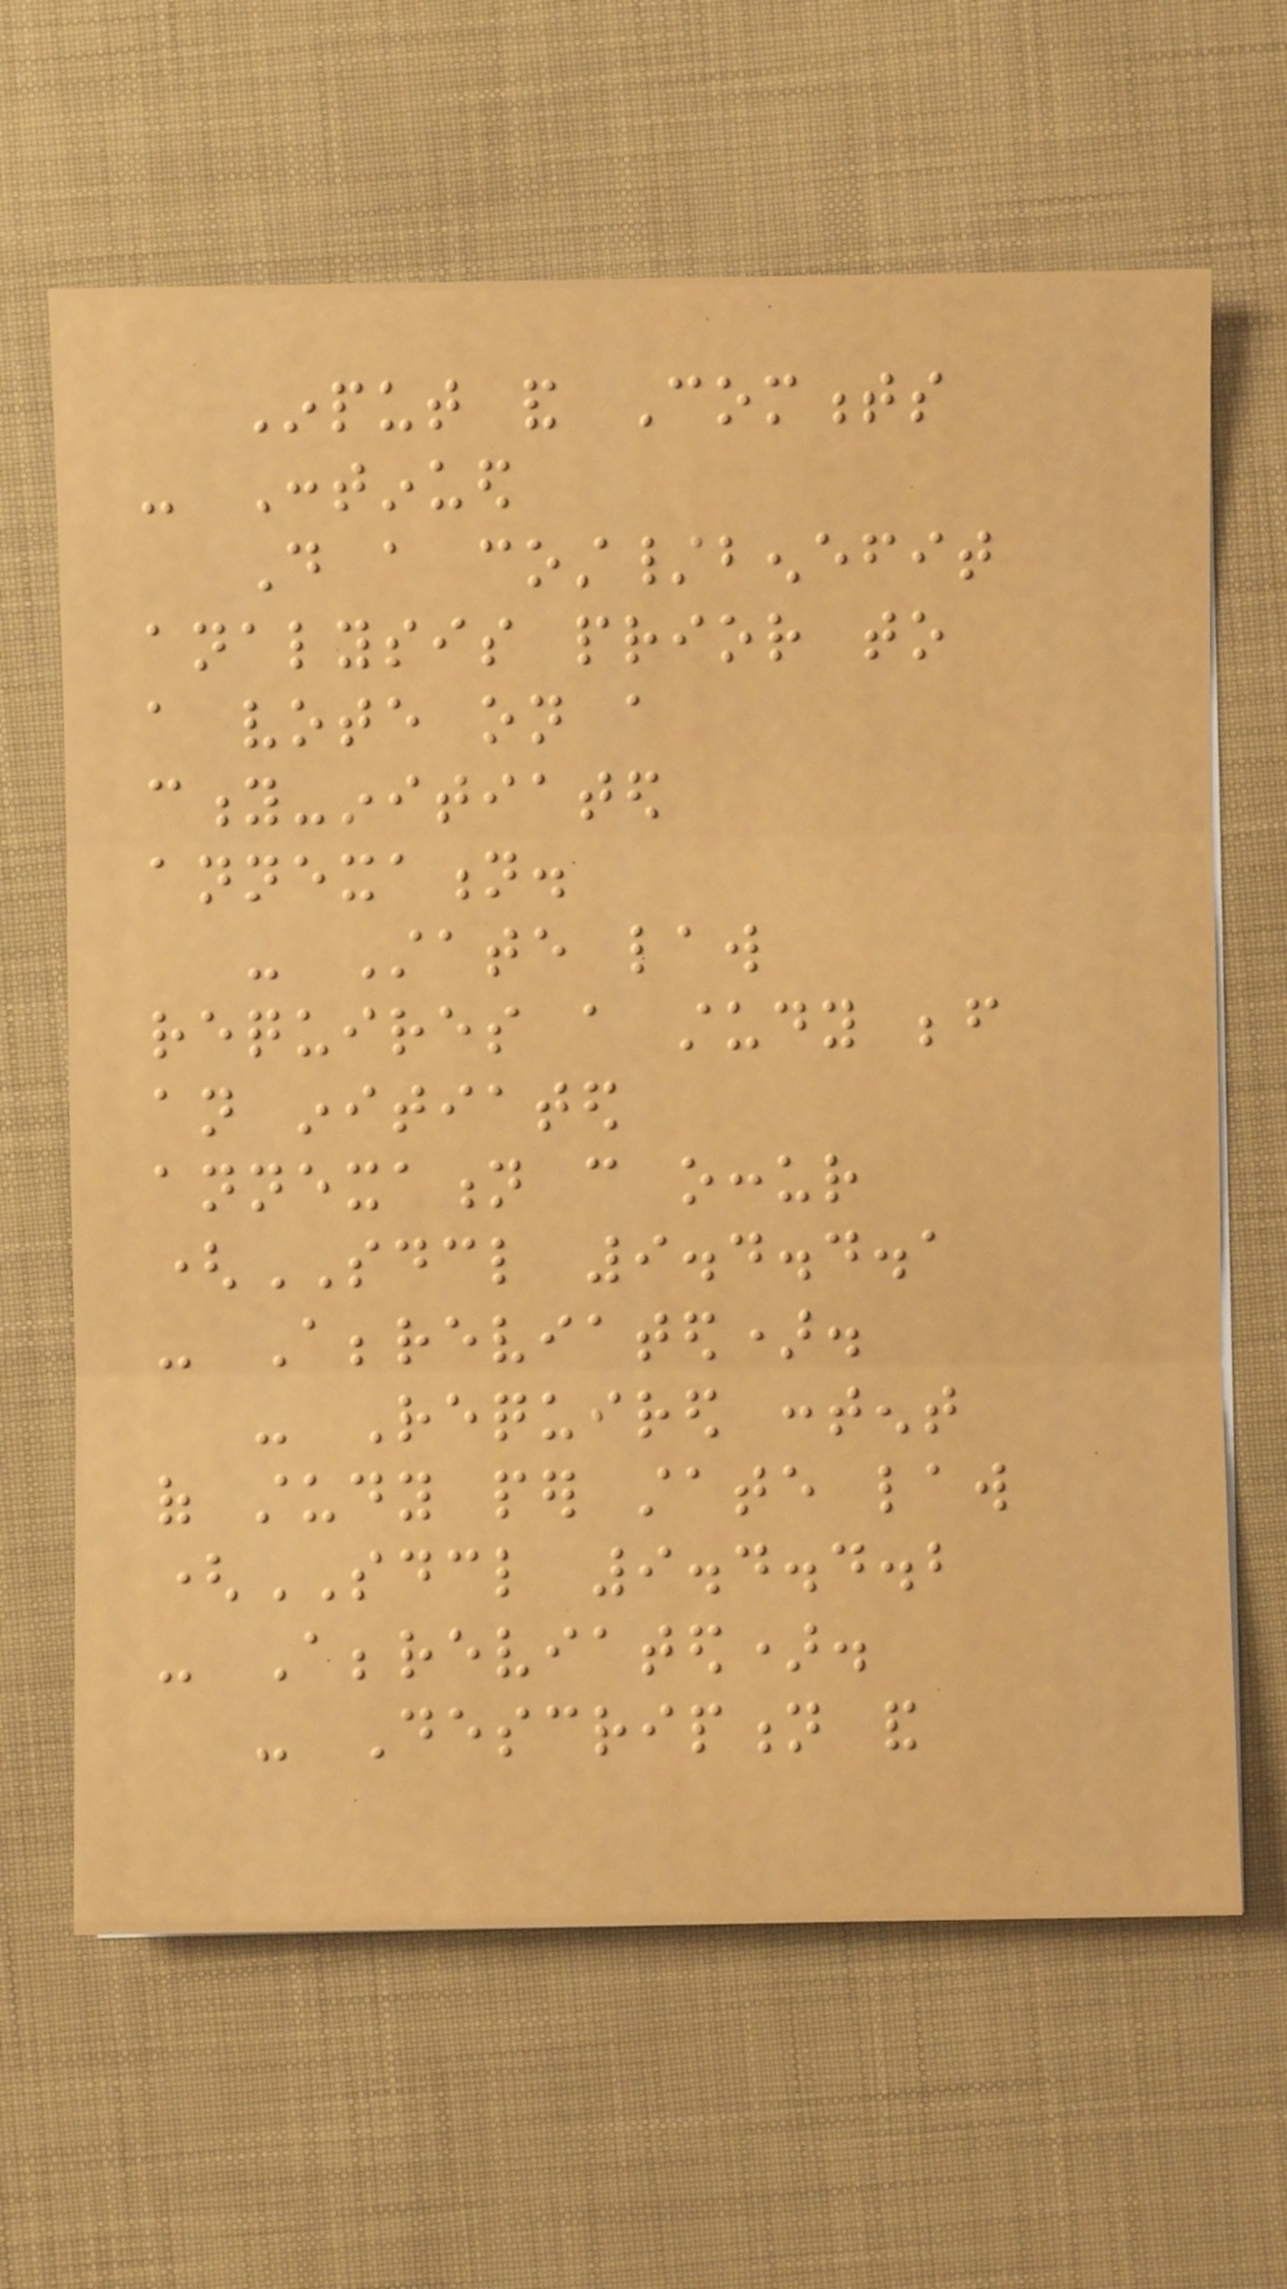Input and Comments
- Continued
Do a cost/benefit
analysis prior to
a vote on a
city-initiated
annexation.
- State law
requires a study before
an initiated
annexation can occur
(SDCL 9.4.4.1
- Abbreviated).
- Required content
of study per state law
(SDCL 9.4.4.2
- Abbreviated).
- Description and
